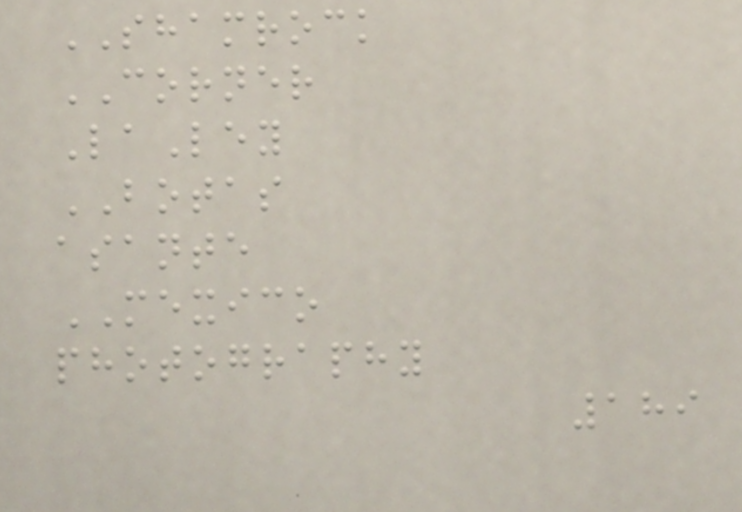SHAMROCK
CORNER
LaLey
BOTAS
asante
MEXICO
photography
189
